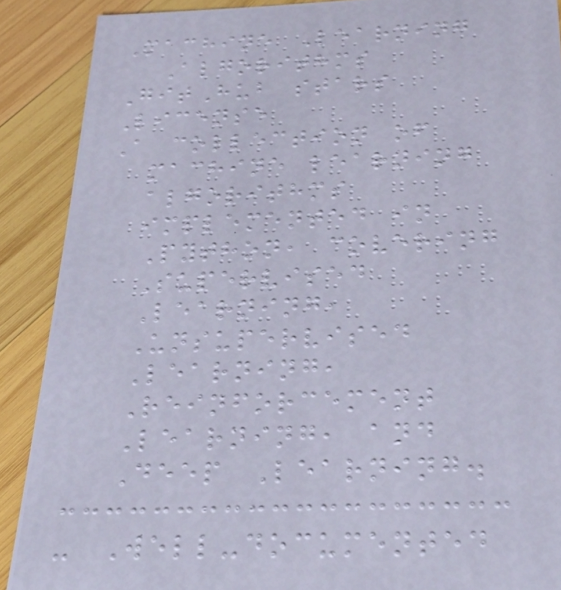Machine Learning
Algorithms
GitHub stars
License
A collection of
machine learning
algorithms
implemented in
Python, covering
Supervised
Learning,
Unsupervised
Learning,
Reinforcement
Learning, and
Deep Learning.
- Well-documented
